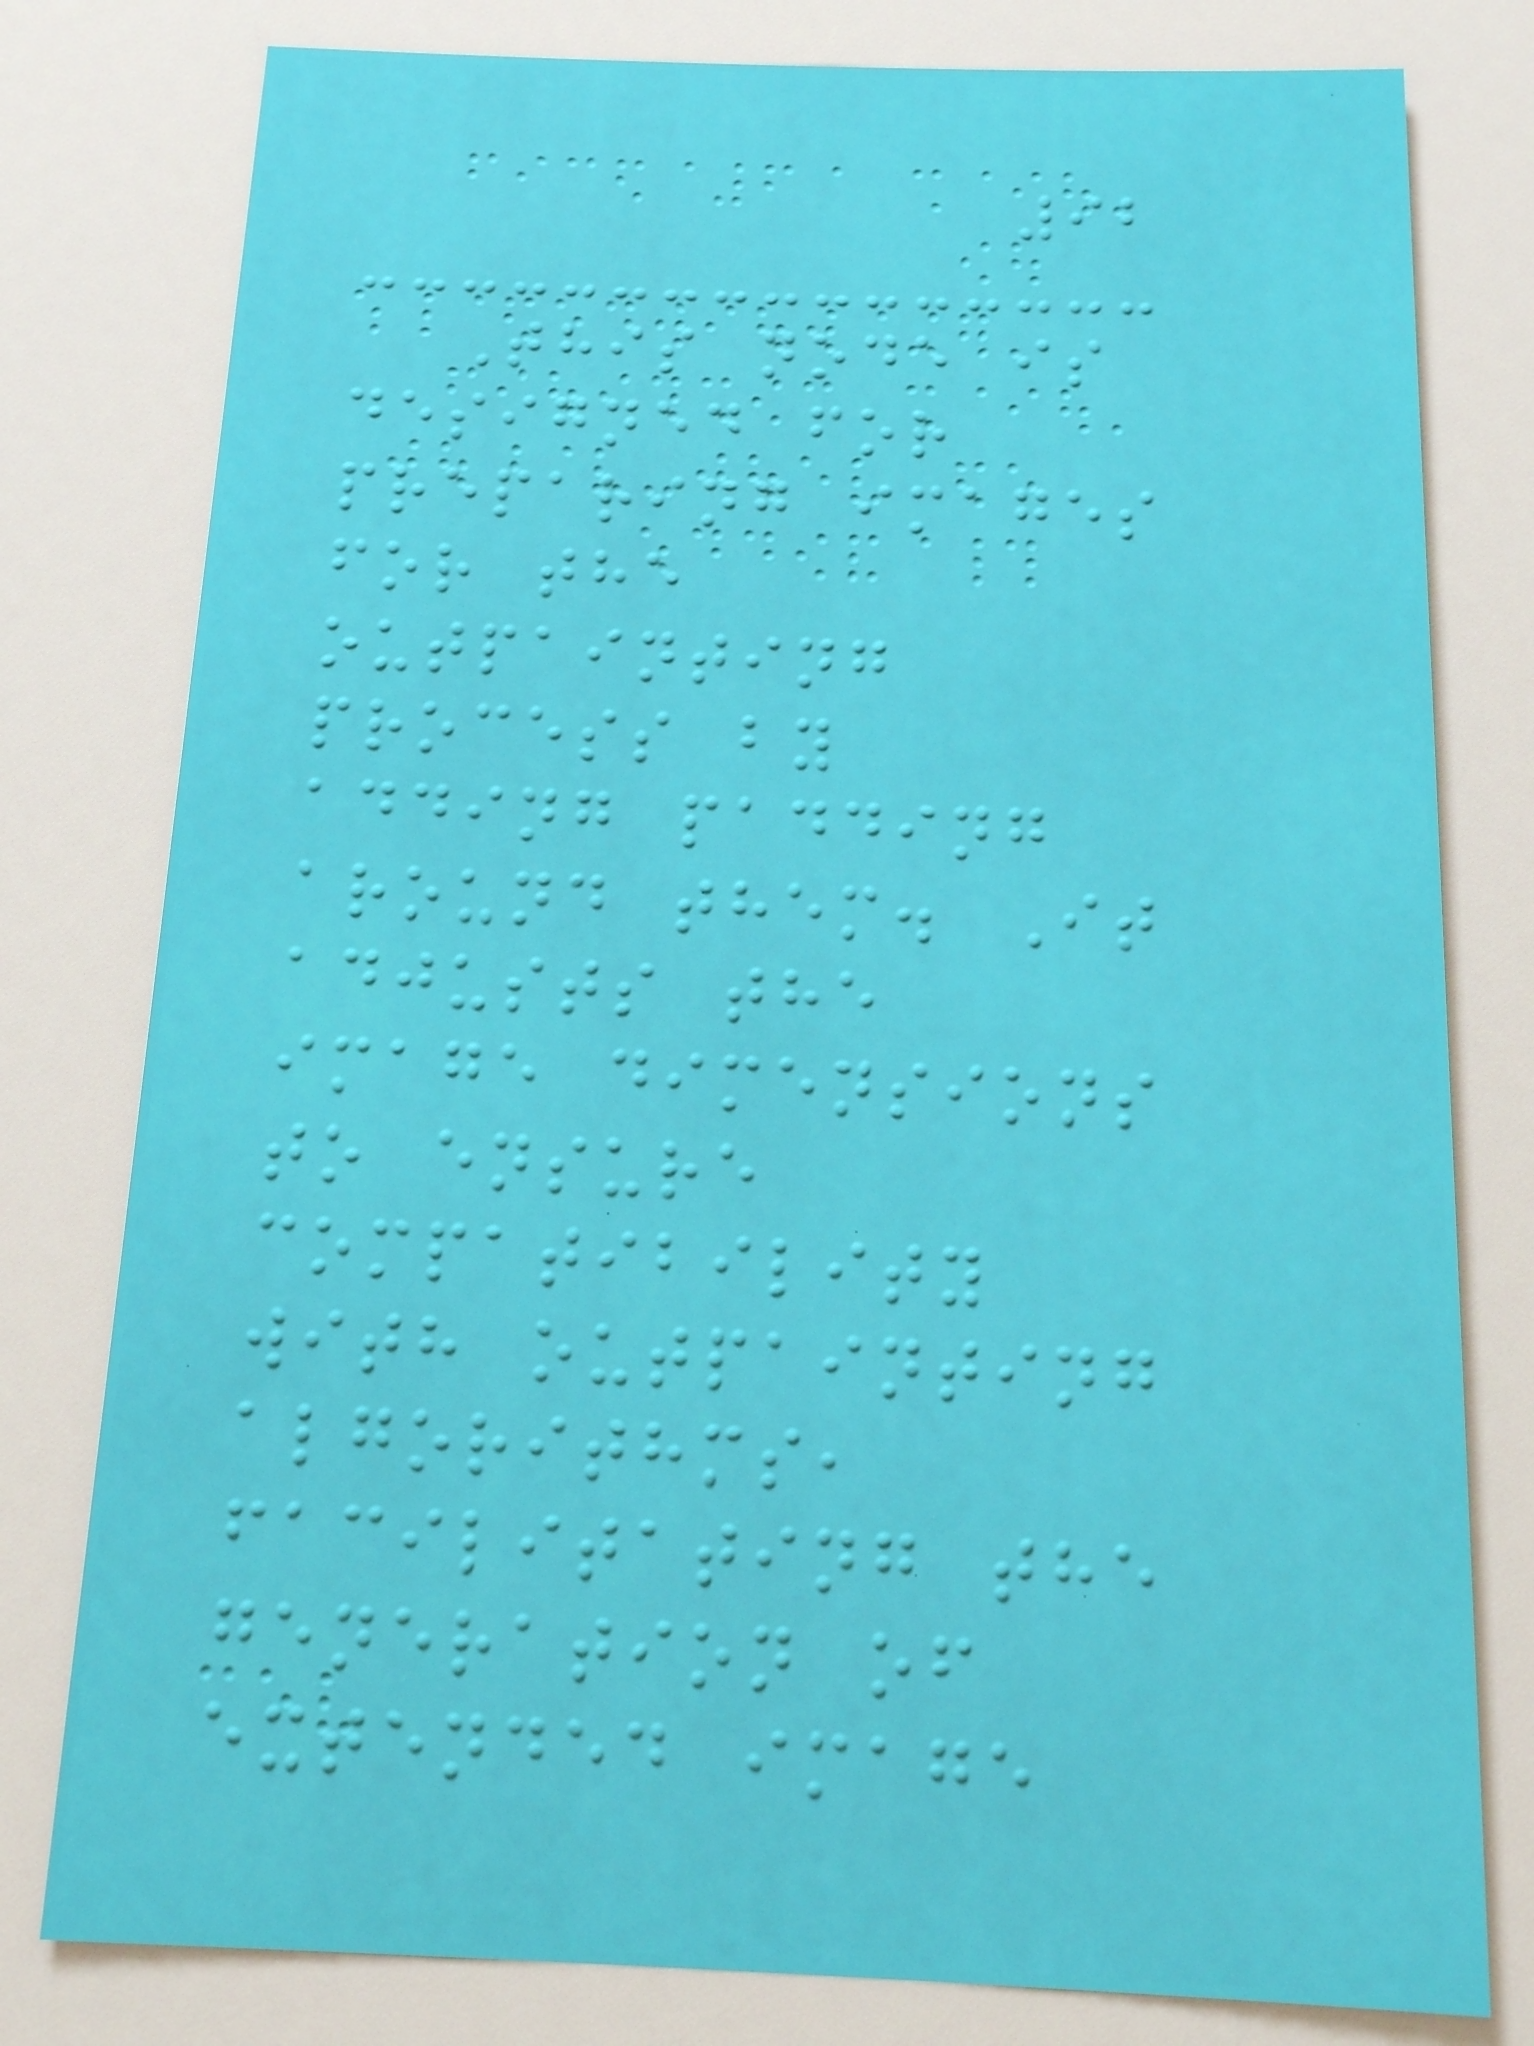92
This node is
designed for
preparing images
for the
outpainting
process by
adding padding
around them. It
adjusts the
image dimensions
to ensure
compatibility
with outpainting
algorithms,
facilitating the
generation of
extended image
